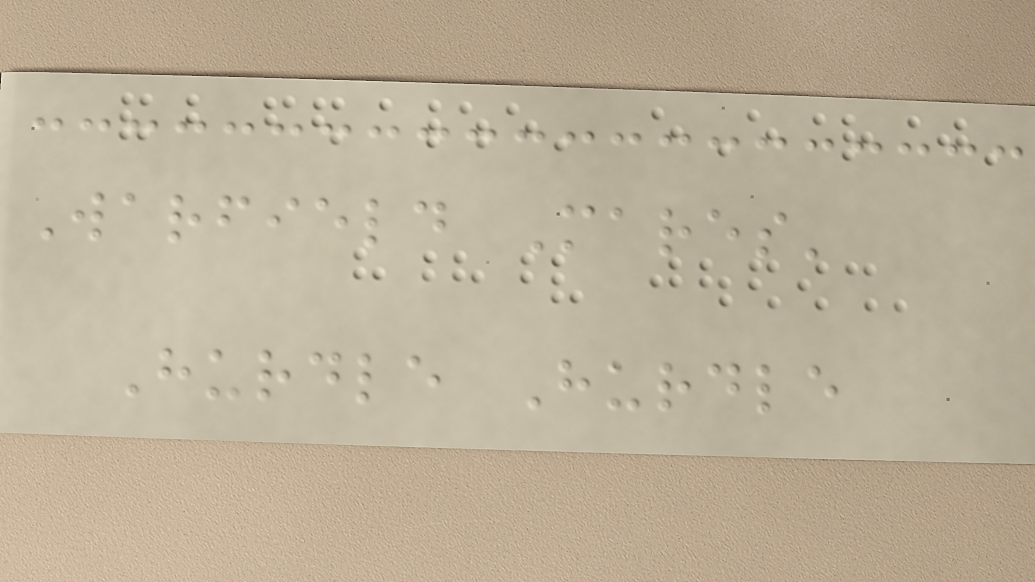Warfield Mares'
Hurdle Hurdle
